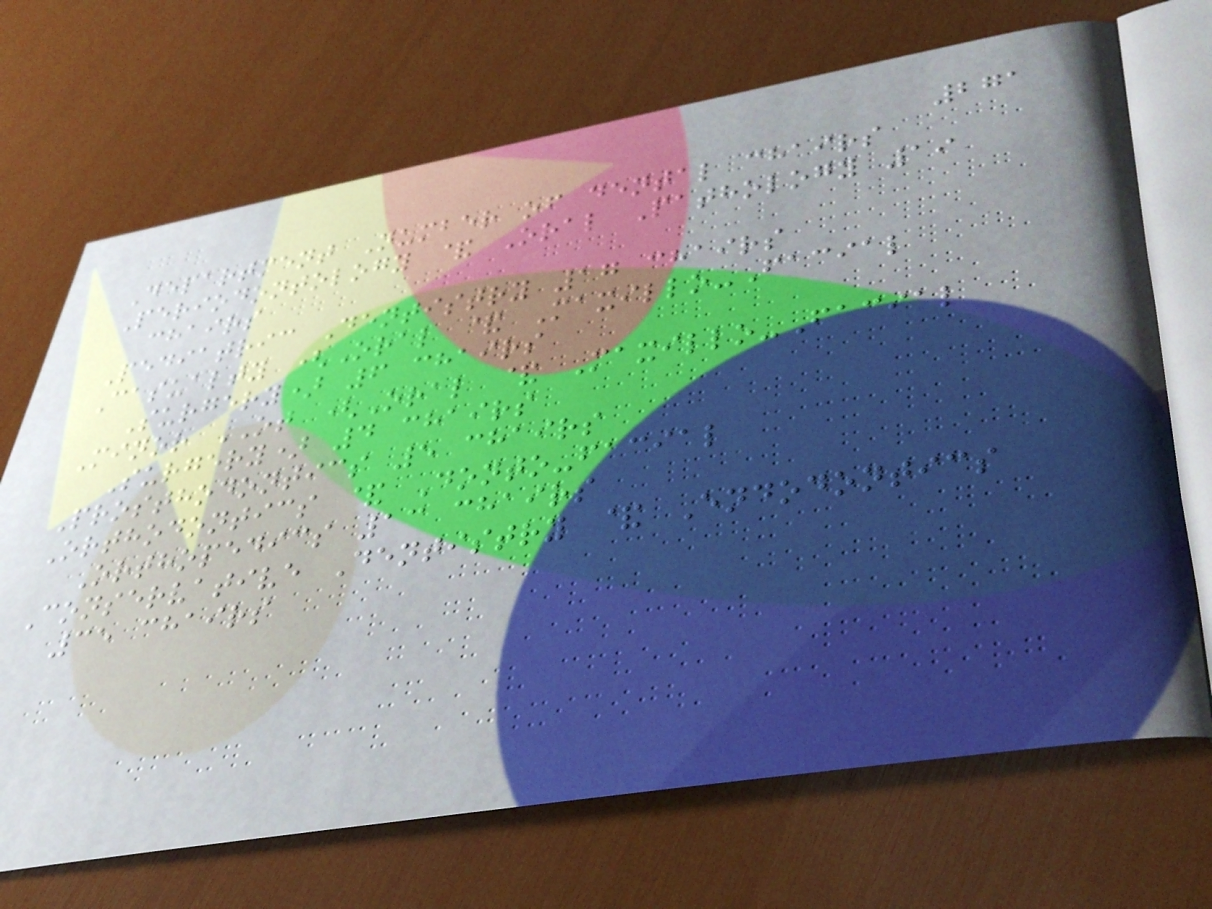271
Department Number of dental chairs
Periodontology & Oral Pathology 19
chairs
Pediatric Dentistry 17 chairs
Casualty (Oral & Maxillo-Facial
Surgery) 6 chairs
Minor OT (Oral & Maxillo-Facial
Surgery) 4 chairs
Prosthodontics 5 chairs
Orthodontics & Donto-facial
Orthopedics 13 chairs
Conservative Dentistry & Endodontics
35 chairs
